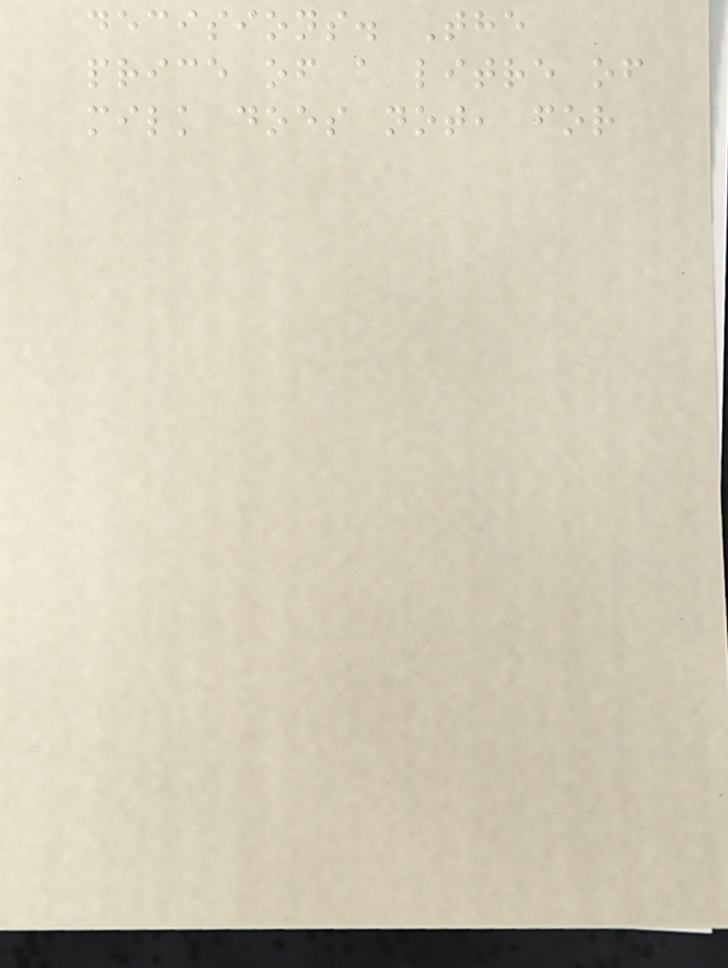decisions. The
price of a litre of
milk does not, for
